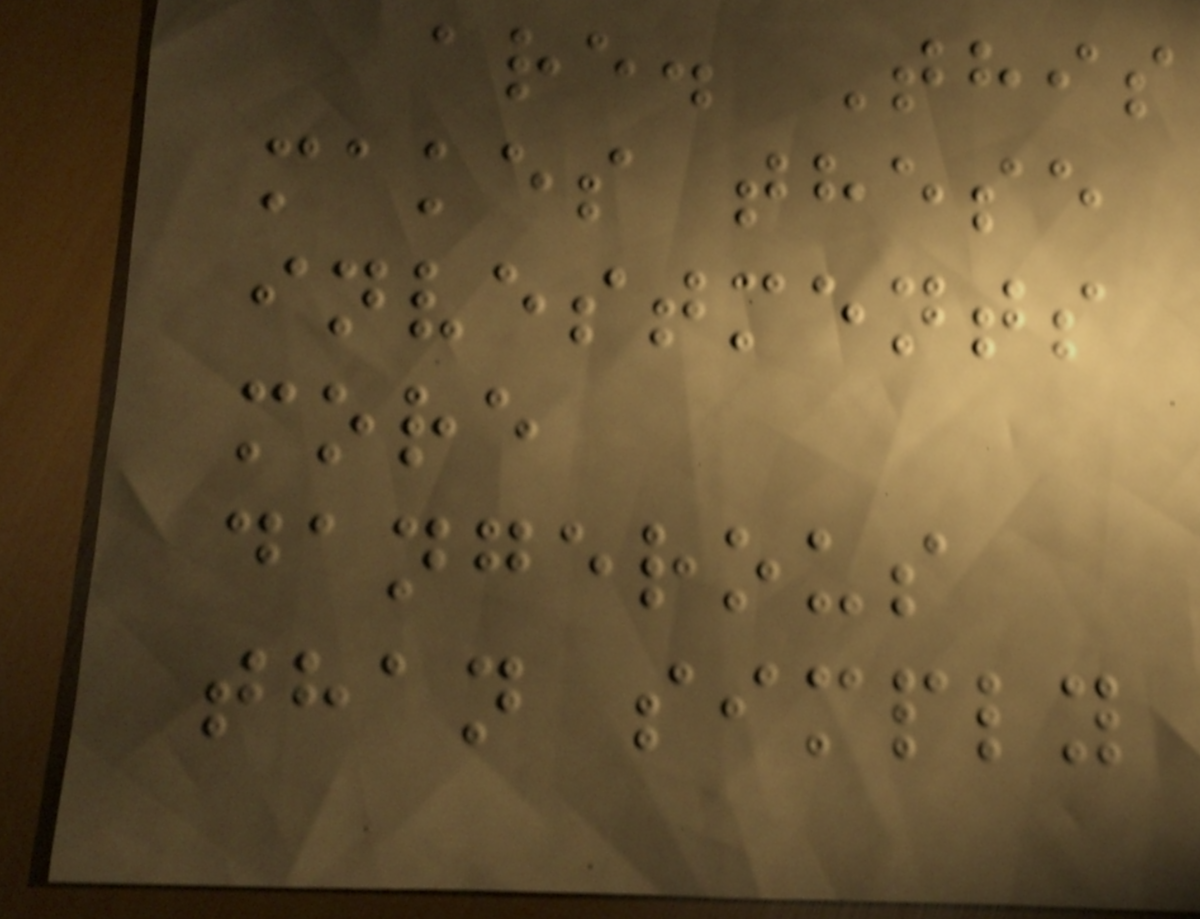are. This
makes these
investments
more
dangerous
than simply
